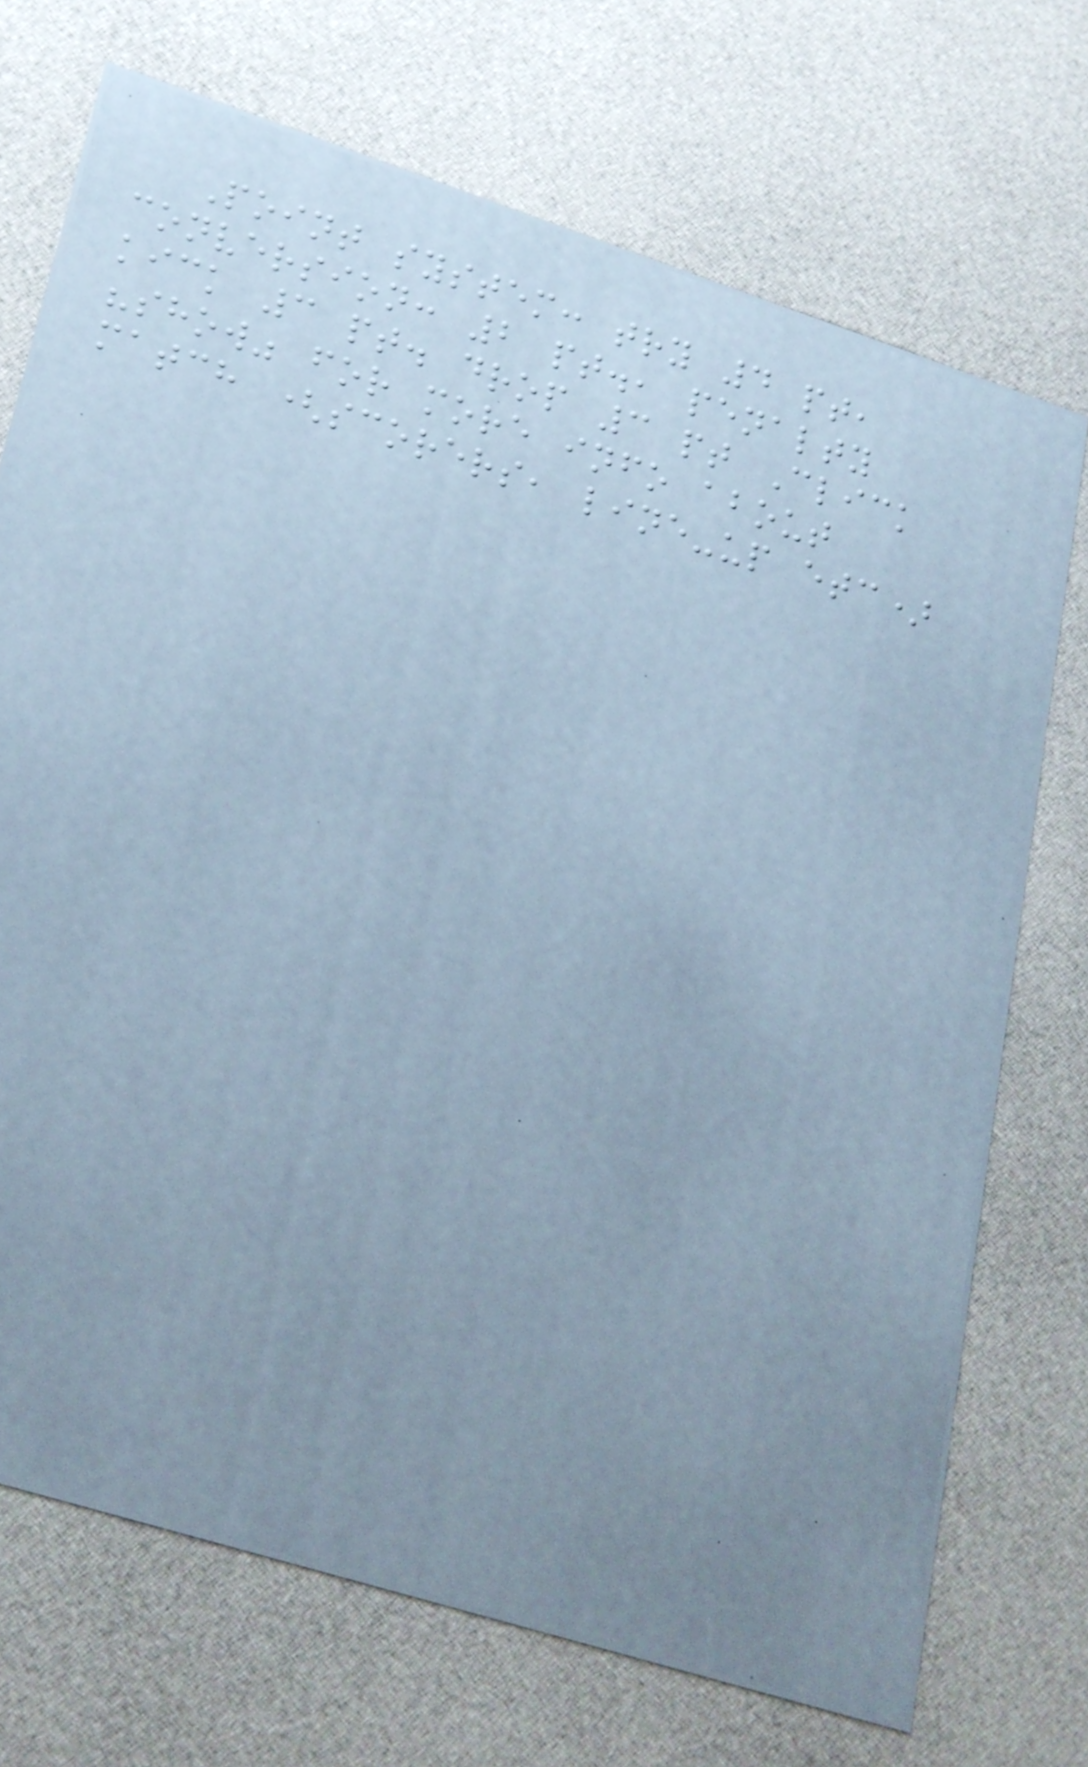Point system: try 4 pt,
conversion: 2 pt., penalty
kick 3 pt. drop 3 pt Click
"show" for more info about
match (scorers, line-up etc)
